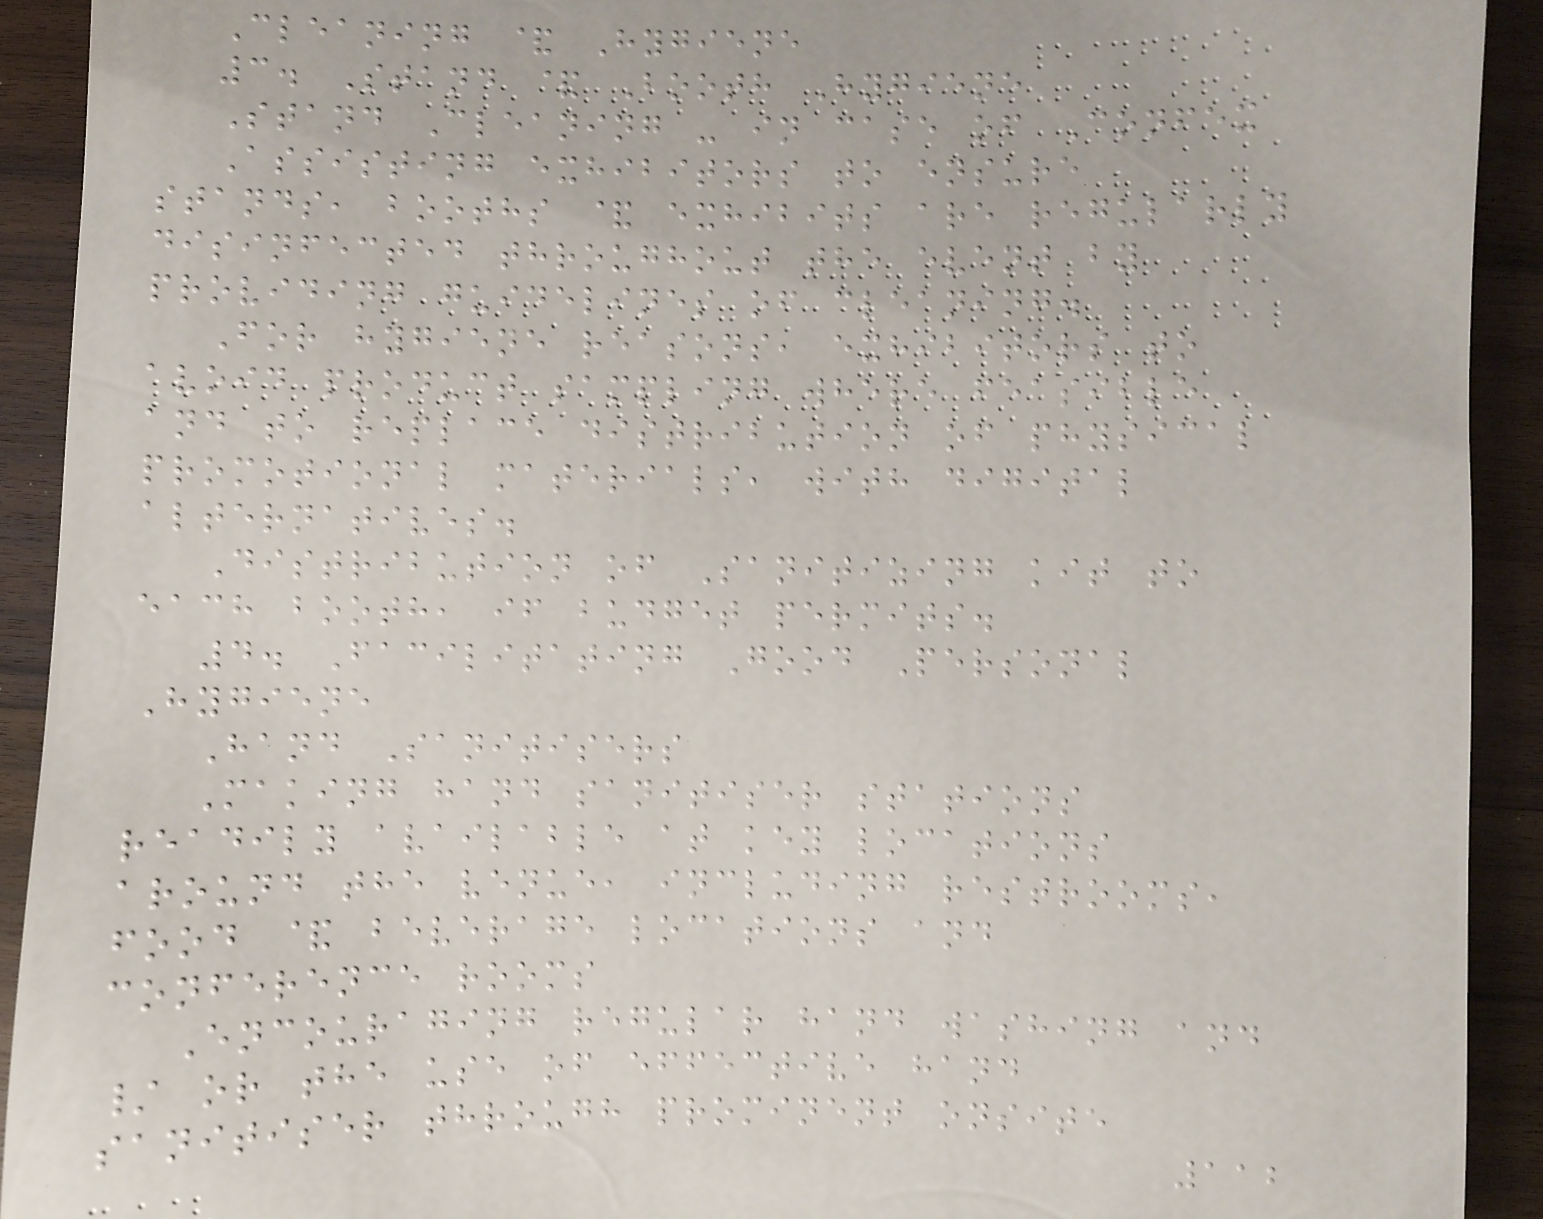Cleaning & Hygiene
3. Stand & Booth Hygiene
Stand Cleaning - in case of Confex
Assisting exhibitors to ensure
stands, booths & exhibits are regularly
disinfected throughout the event by
providing guidelines of cleaning.
For hygiene reasons, exhibitors to
avoid product sampling where feasible
and to replace distribution of physical
promotional materials, with digital
alternatives.
Distribution of Sanitizing kit to
each booth, if budget permits.
4. Facilitating Good Personal
Hygiene
Hand Sanitisers
Making hand sanitiser stations
readily available at key locations
around the venue, including restrooms,
food & beverage locations and
conference rooms
Encouraging regular hand washing and
/ or the use of effective hand
sanitiser through prominent onsite
112
